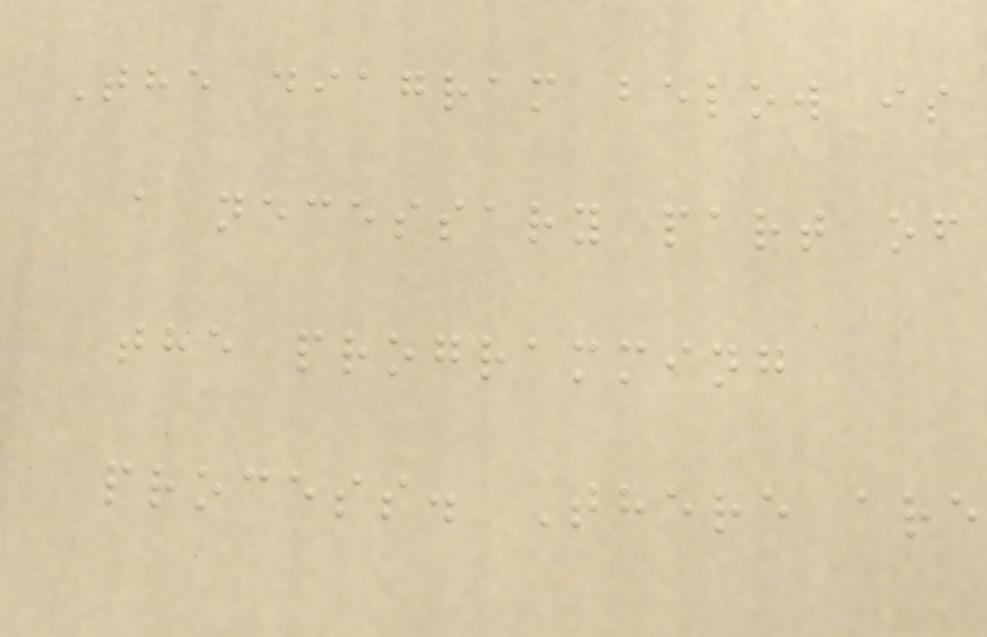The diagram below is
a necessary part of
the programming
process. There are
